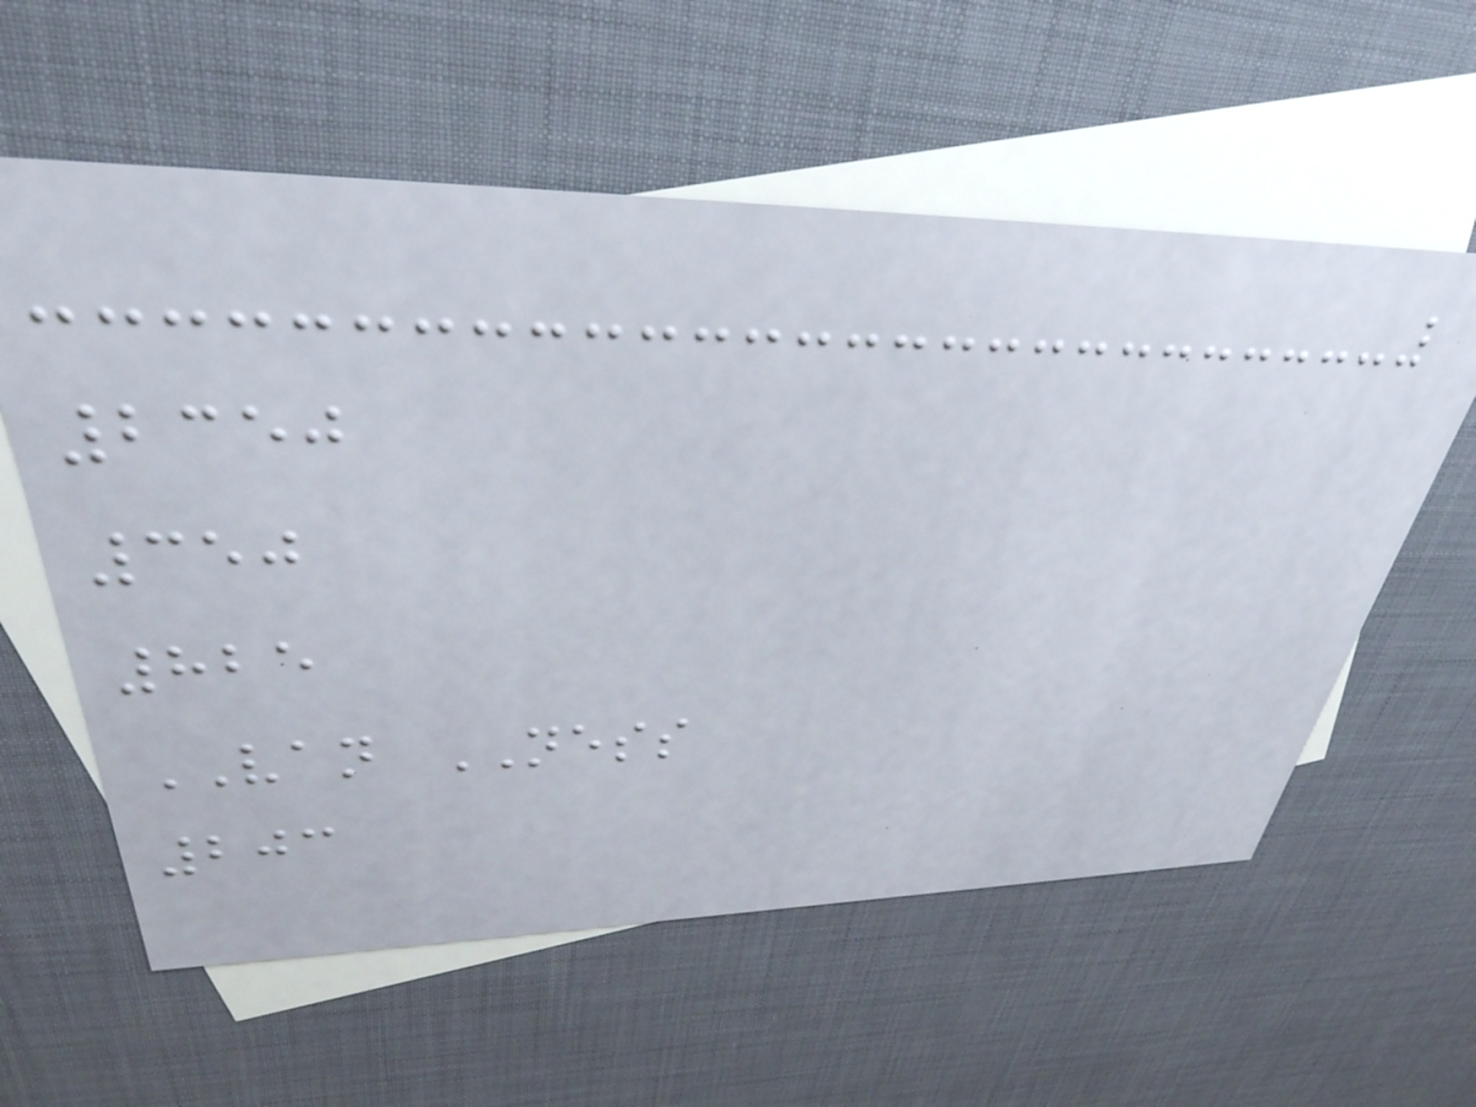2350
350
825
VAN NESS
203
